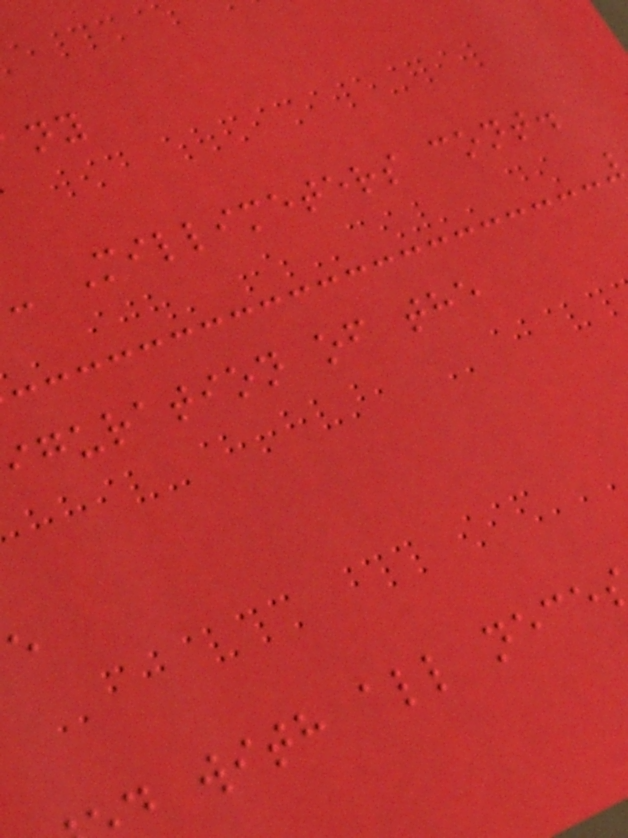Millimeters cont.
iguration of the
d with all nece
